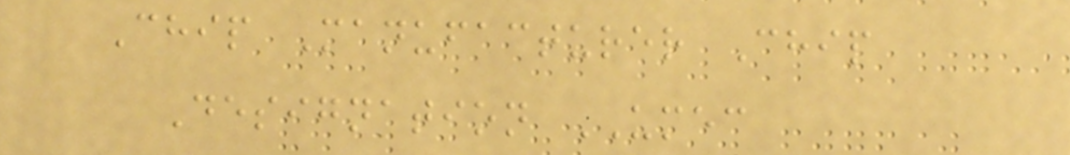Chip Manufacturer Chip
Designation UMEC
